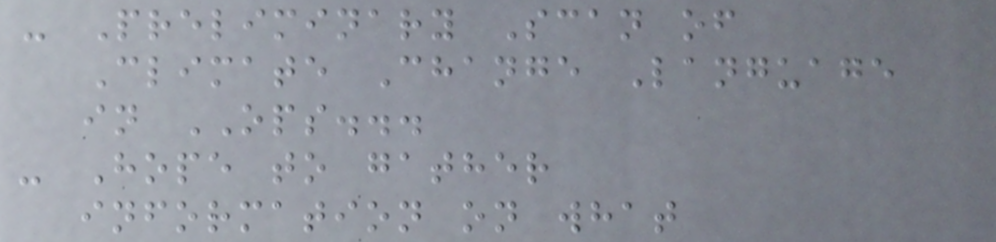- Preliminary Scan of
Climate Change Language
in OPS...
- Hope to gather
information on what
